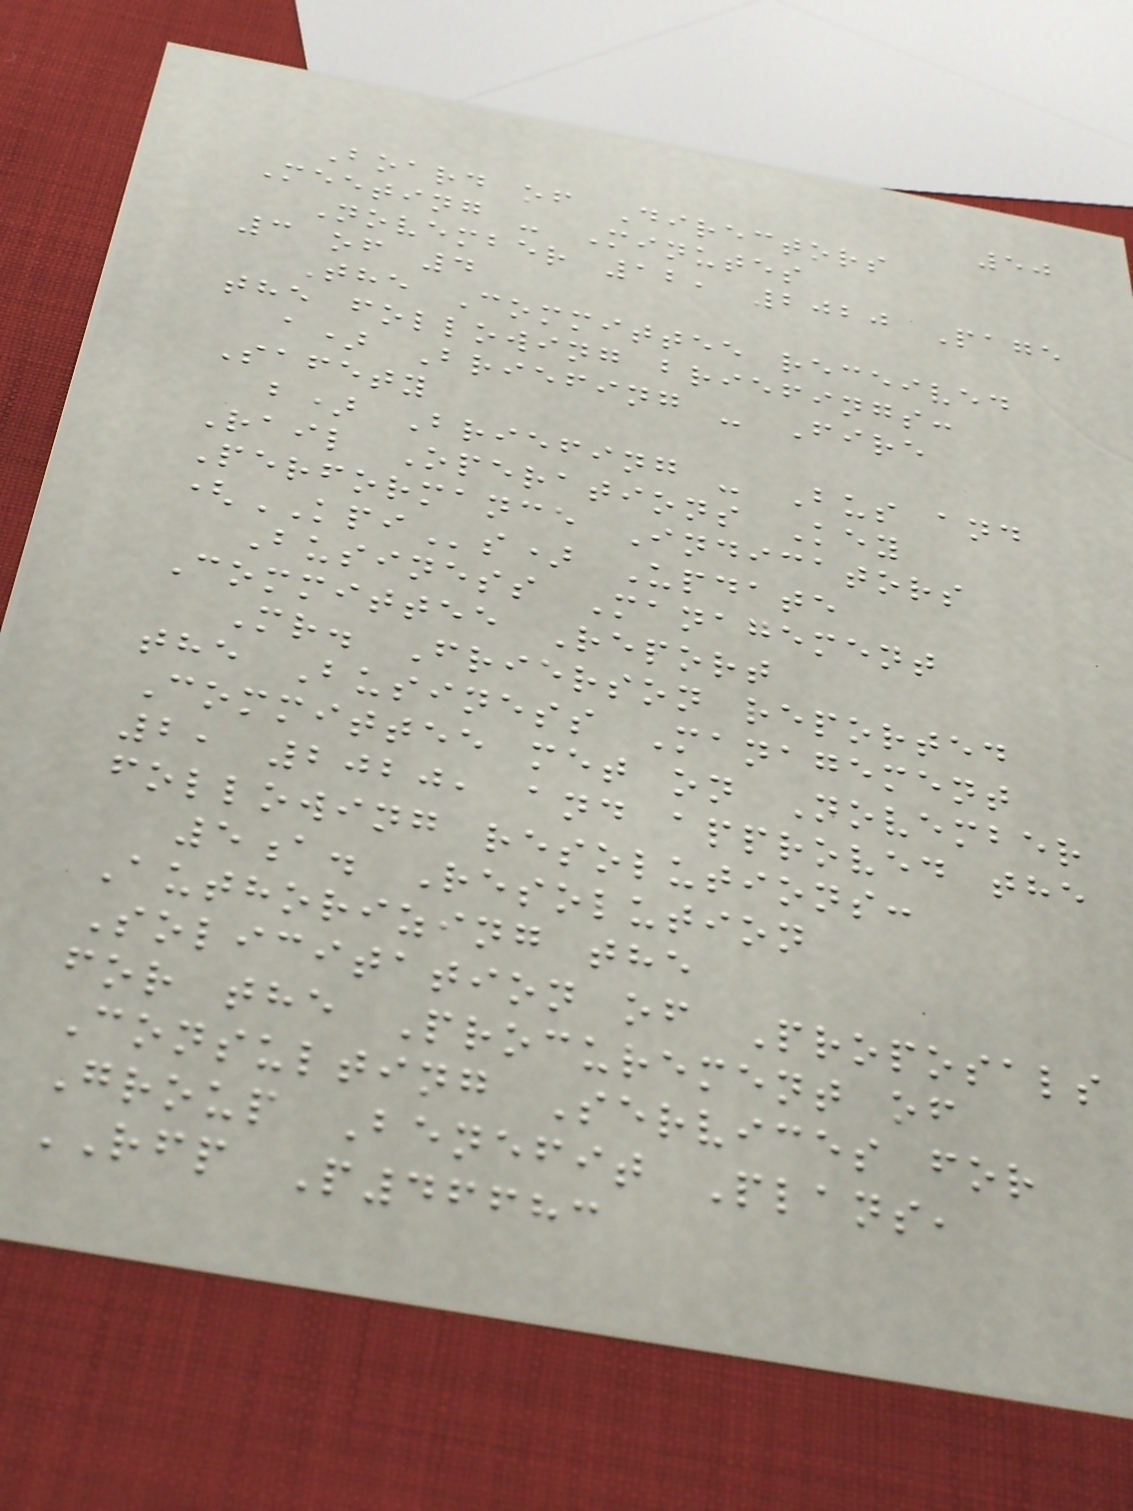50
Board of Directors
Meeting - Minutes
November 12, 2020 Page
3 of 4
The Committee received
the following briefings:
a) Briefing - Fire
Safety
b) Briefing - Bus and
Rail Operations Key
Performance Indicators
(KPIs) Update
Business Management
Committee Report
Mr. Frierson reported
the Business Management
Committee met on November
2, 2020, and approved the
following resolutions:
5a. Resolution
Authorizing the
Solicitation of Proposals
for the Procurement of
Consulting Services for
Group Benefit Plans,
RFP P46683
